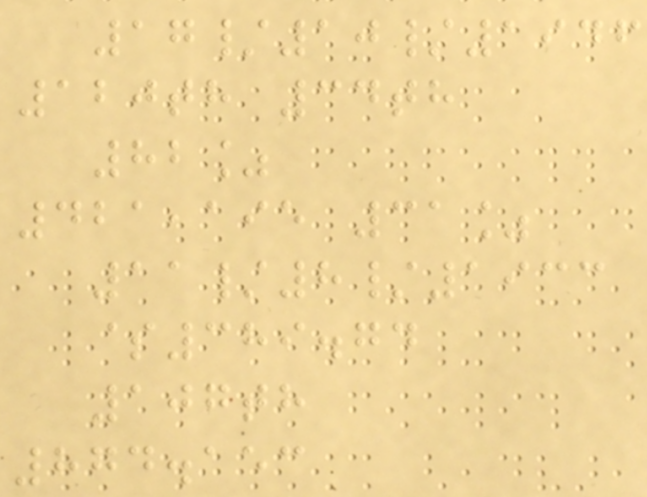17/10/1946
120th 34th
82%
421,195 31%
11/8/1933
$389.74
107th
874.153
